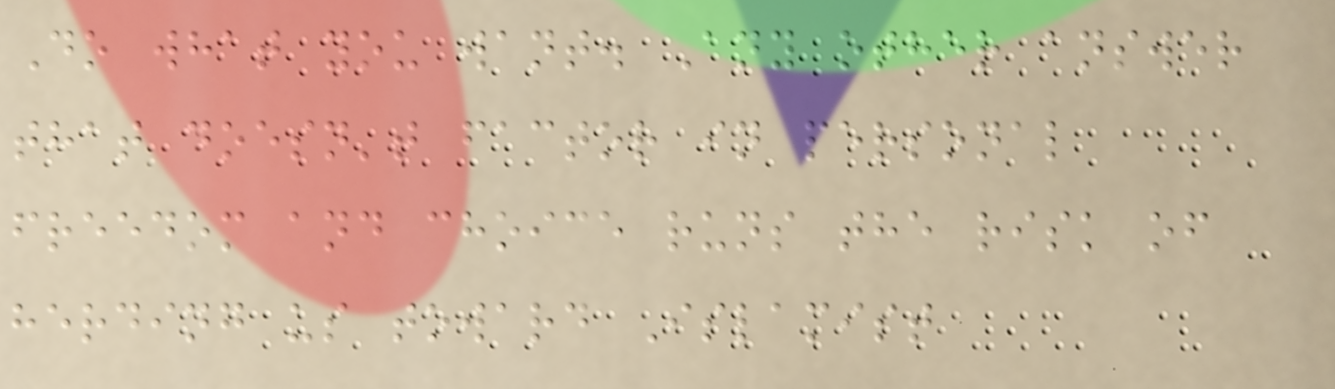Do what you want. Any other answer
that doesn't factor in personal
freedom and choice runs the risk of
herding us toward Islamist
